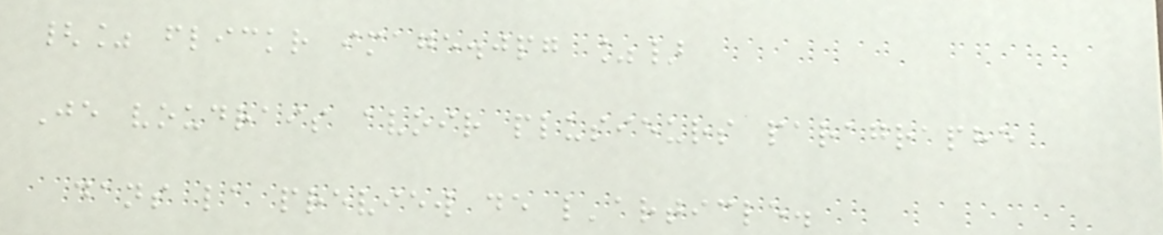{% flickr image.jpg %}
Je voudrais avoir plusieurs paragraphe
dans la preview de l'article.
